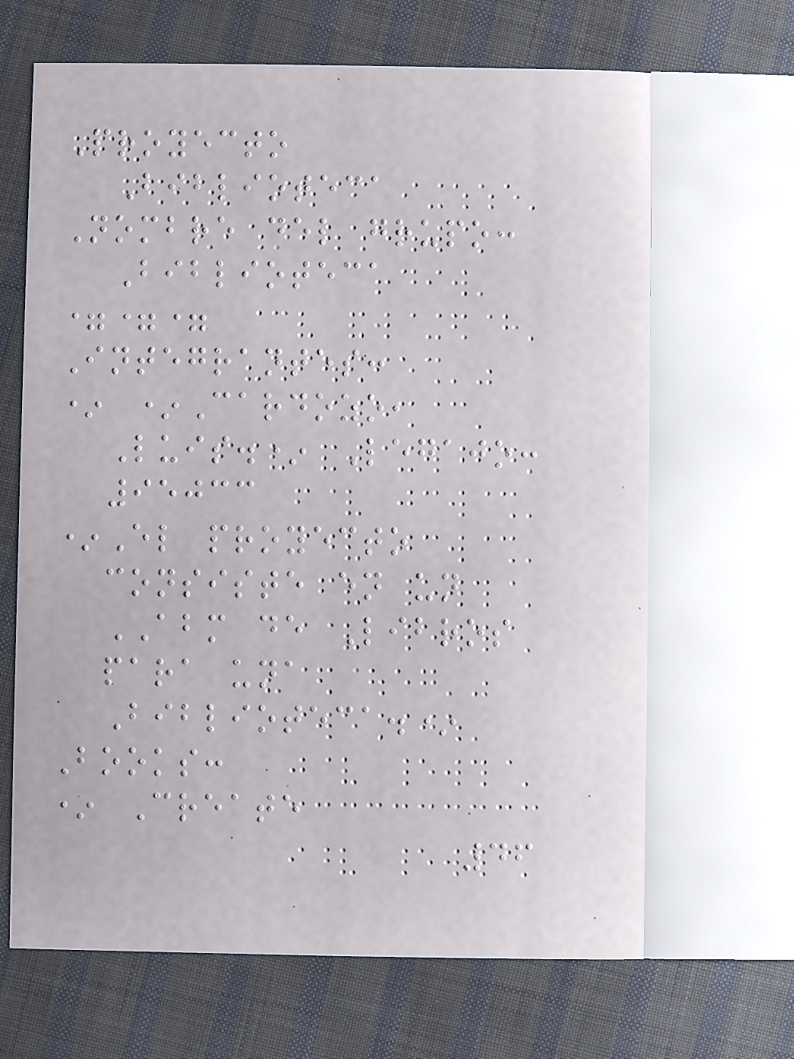Proyecto
Biblioteca
Nombre del grupo:
Biblioteca
===
Integrantes:
* *Cardozo,
Luis.* Legajo:
95033
*El proyecto
consiste en un
ABM de Libros
para una
Biblioteca.*
Books:
* Create
46
